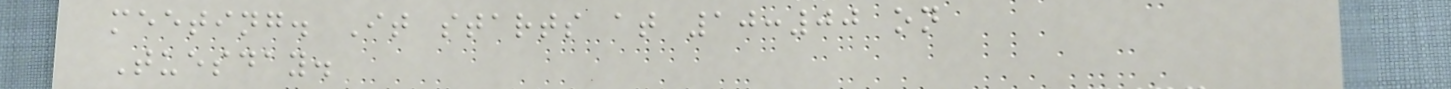meeting. It starts at 10:00 on
Tuesday.
